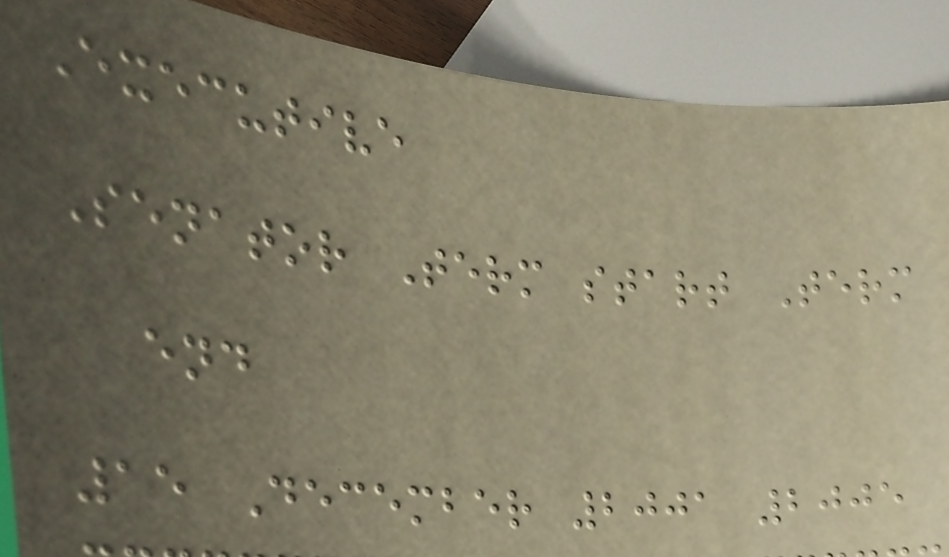Executive
Senator Term start Term
end
15 December 2001 2005
